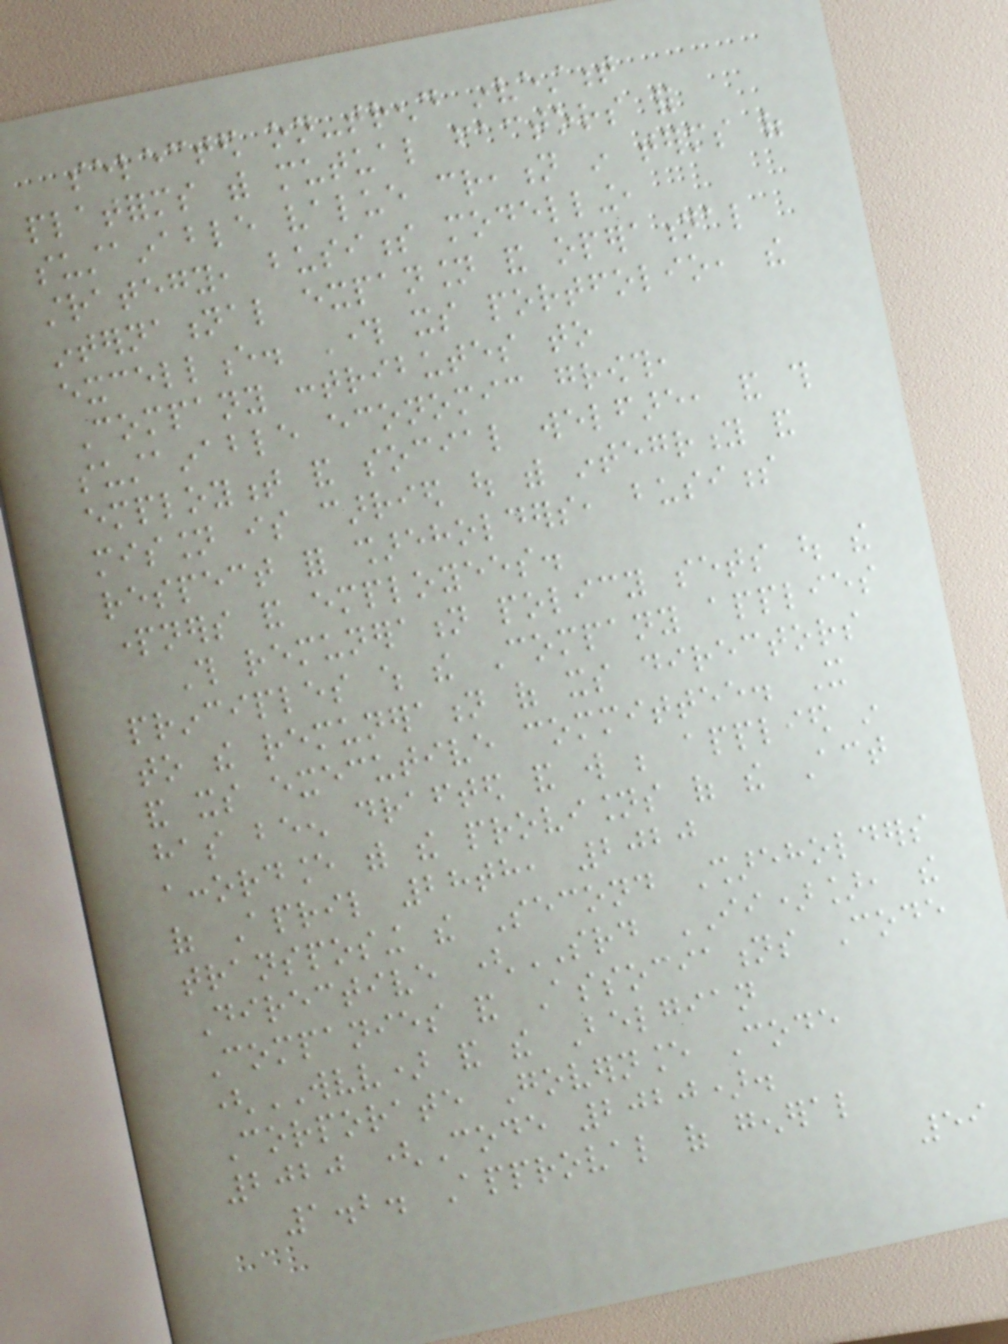selected on-trend investment
platforms with mutual factors for
sustainable value creation in terms of
strategy, business modelling,
international expansion and operational
excellence. Through its portfolio, the
Company contributes to
sustainable economic growth,
employment and social welfare, and this
mission is carried out with integrity and
respect for shareholders, business
partners and employees.
This remuneration policy sets out the
principles which the Company applies
to the remuneration of its directors
and its executive committee. It
has been drafted and will be applied in
accordance with the provisions of the Act
of April 28th, 2020
transposing the Second Shareholders
Directive (SRD II)], the
Companies and Associations Code
(WVV) and the Belgian
Corporate Governance Code
2020 (Code 2020).
1.2. Approval of general
59
